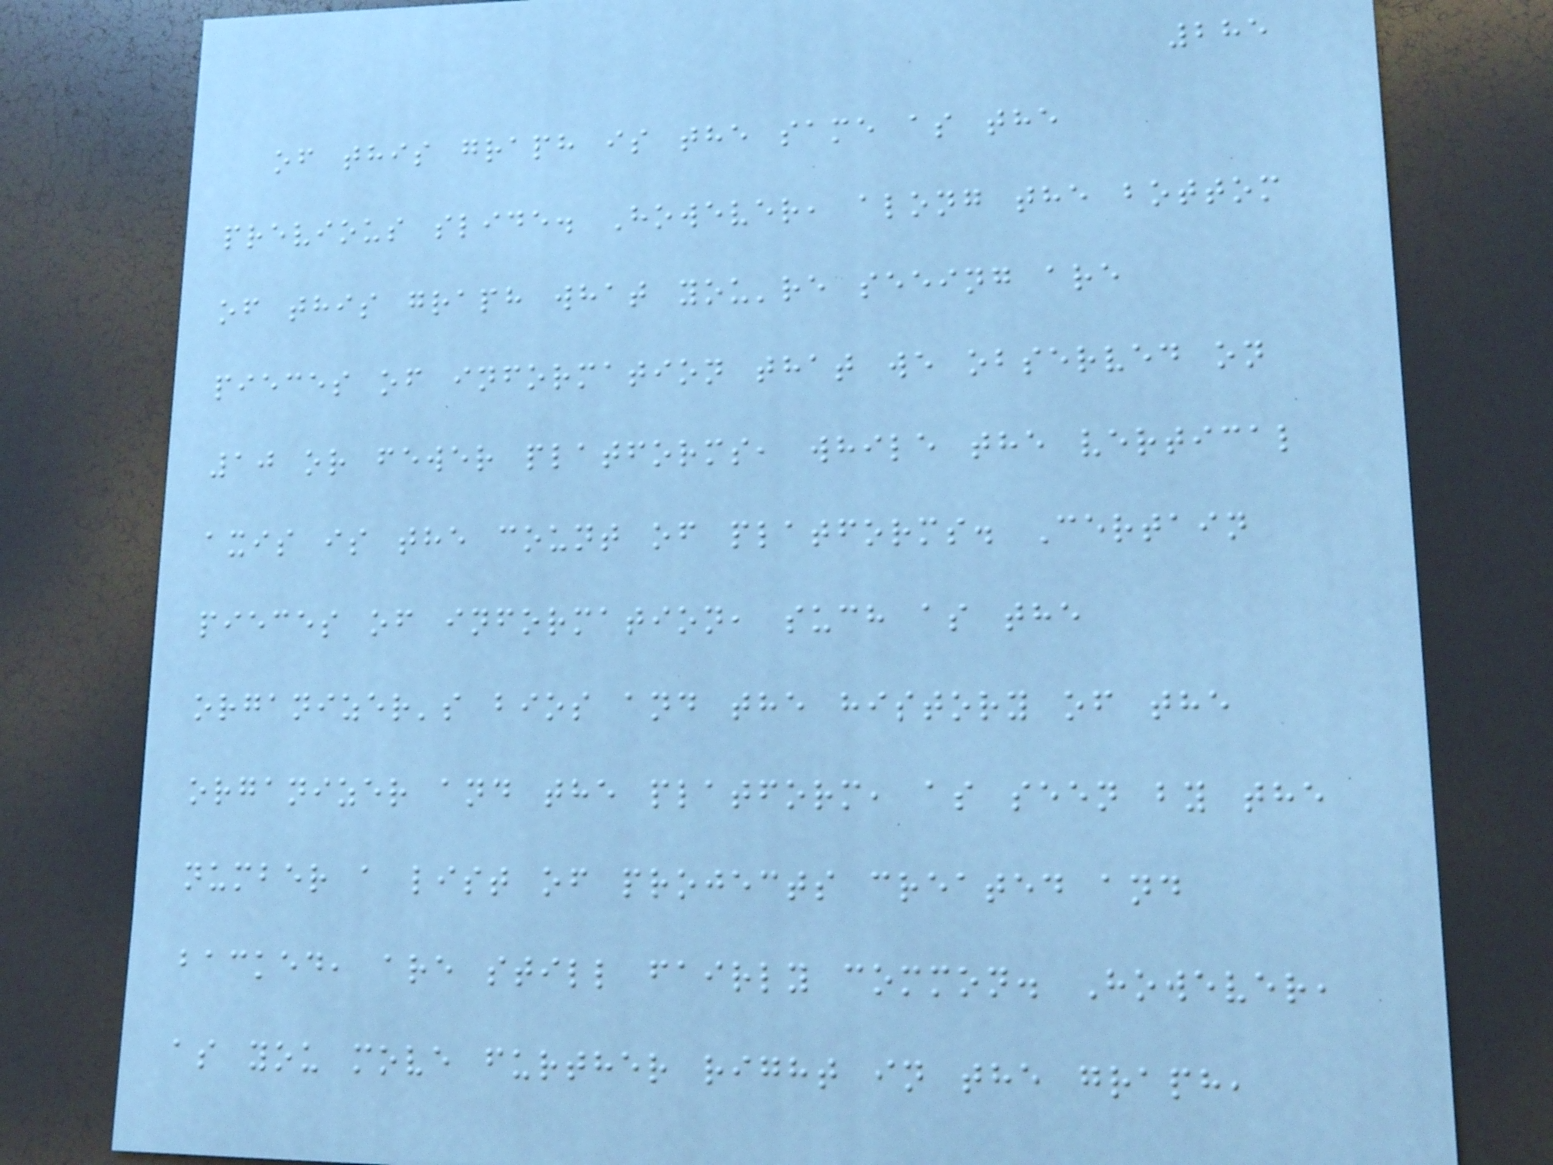285
of this graph is the same as the
previous slide. However, along the bottom
of this graph what you're seeing are
pieces of information that we observed on
10 or fewer platforms, while the vertical
axis is the count of platforms. Certain
pieces of information, such as the
organizer's bios and the history of the
organizer and the platform, as seen by the
number a list of projects created and
backed, are still fairly common. However,
as you move further right in the graph,
